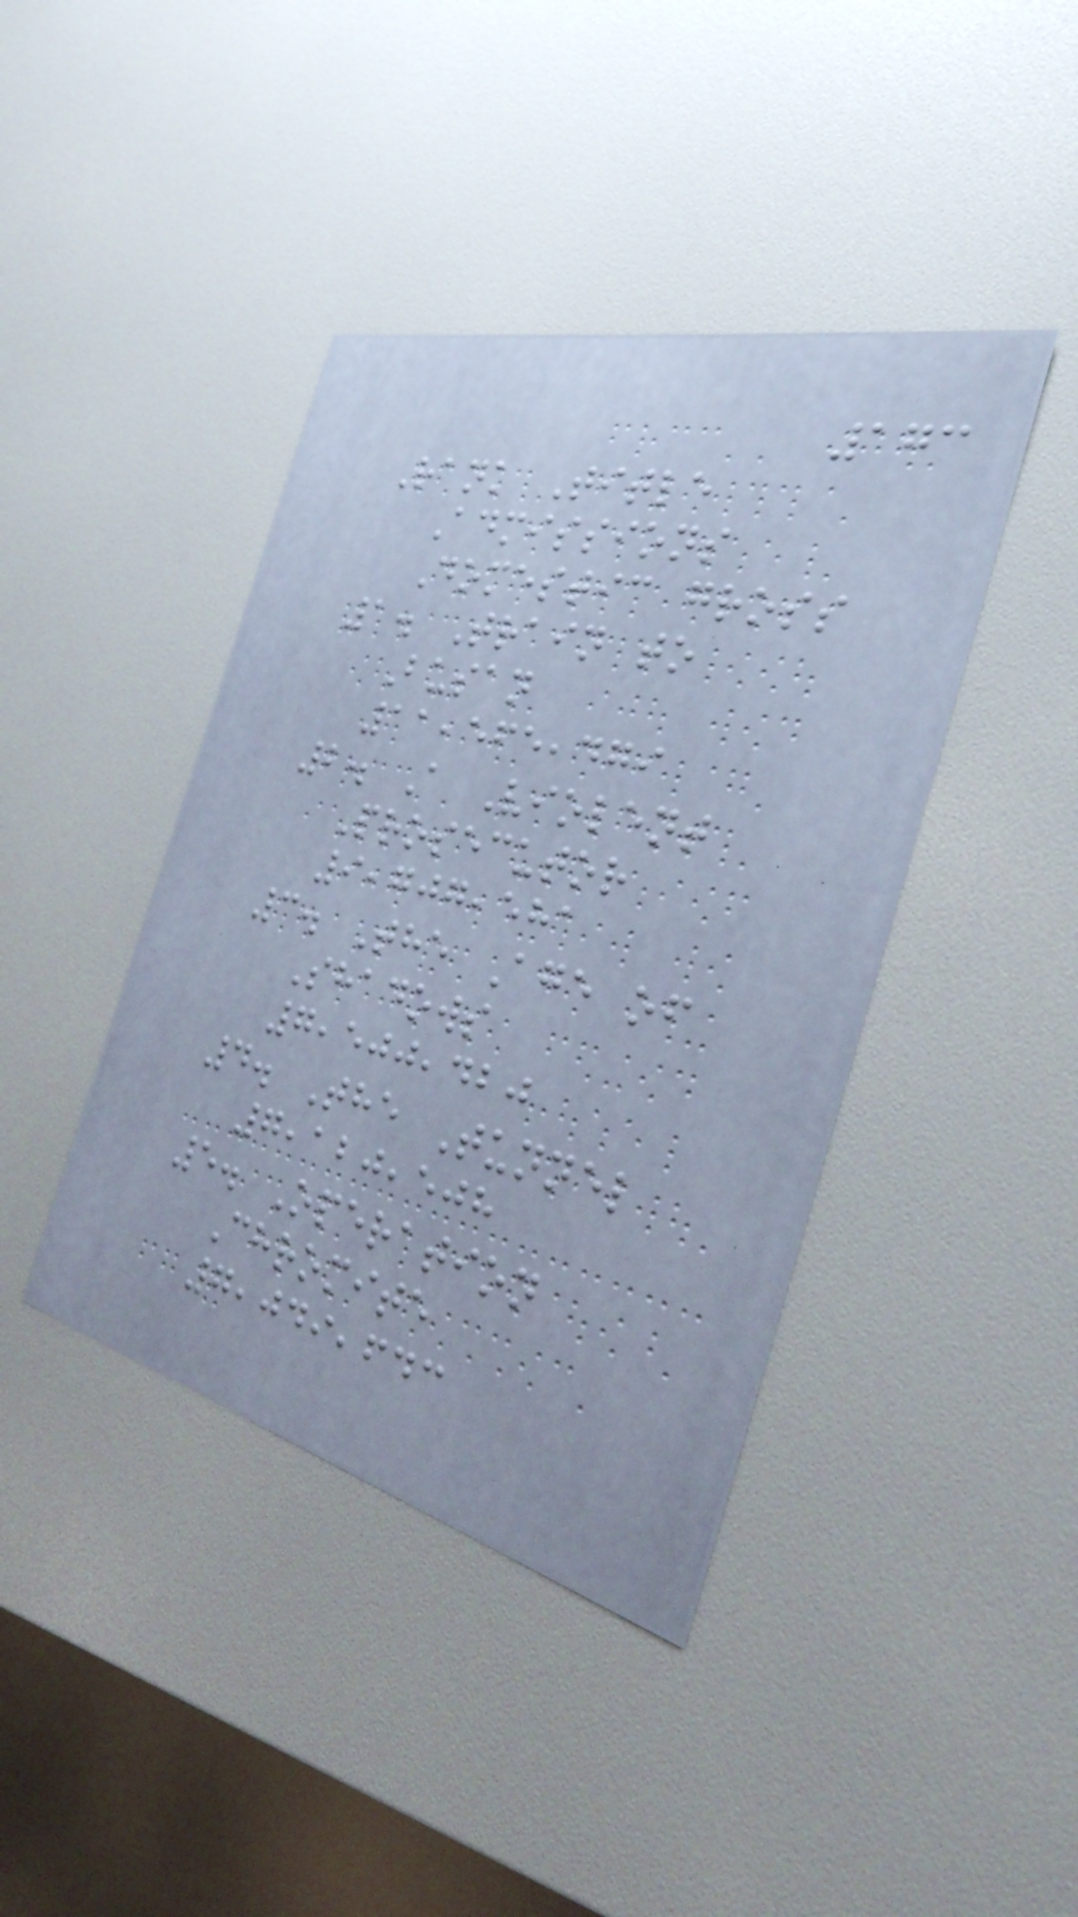173
Rank Title
Admissions
Domestic gross
1. Train to
Busan
11,565,479
2. A Violent
Prosecutor
9,707,581
3. The Age of
Shadows
7,500,420
4. The Tunnel
7,120,508
5. Operation
Chromite
7,049,643
